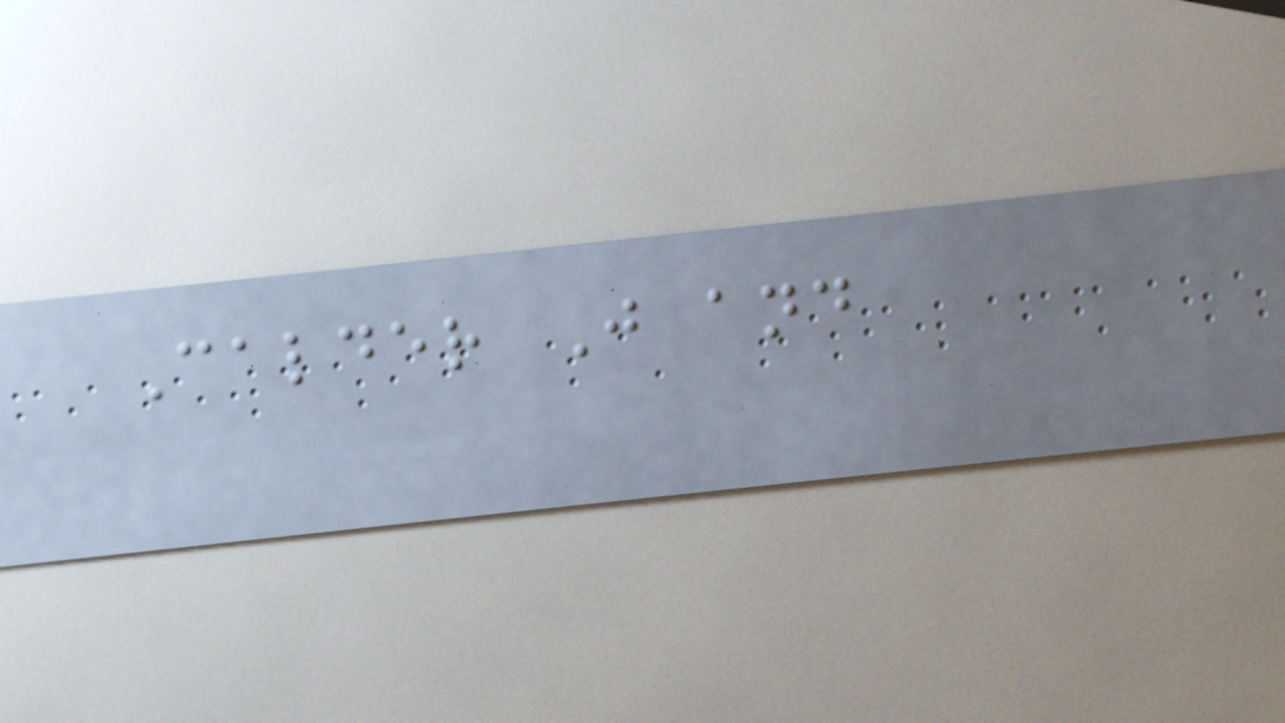Calder J and
